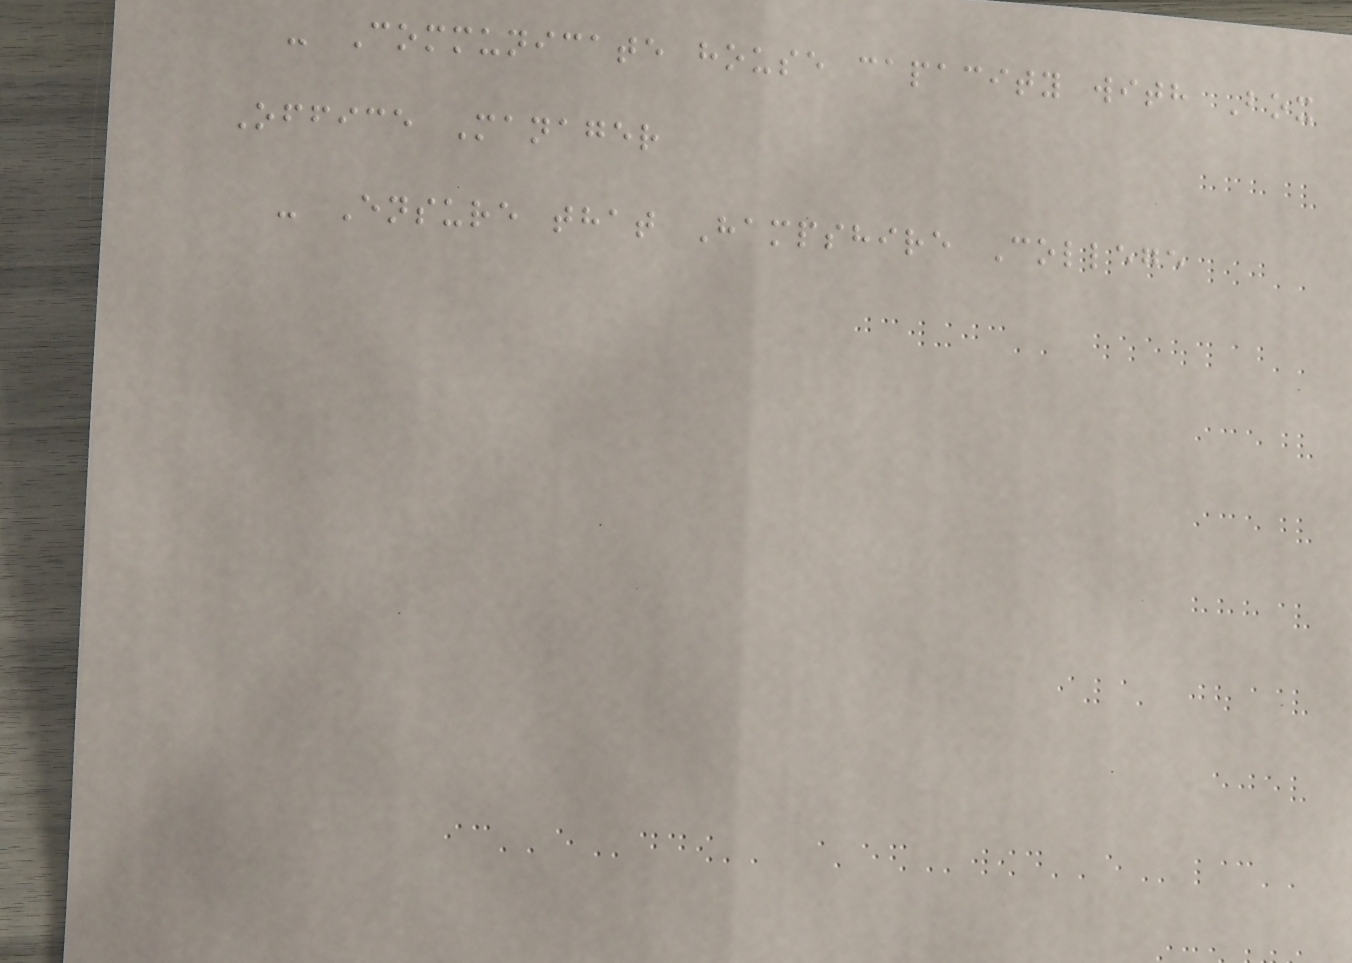- Communicate house capacity with Box
Office Manager
- Ensure that Hampshire College
